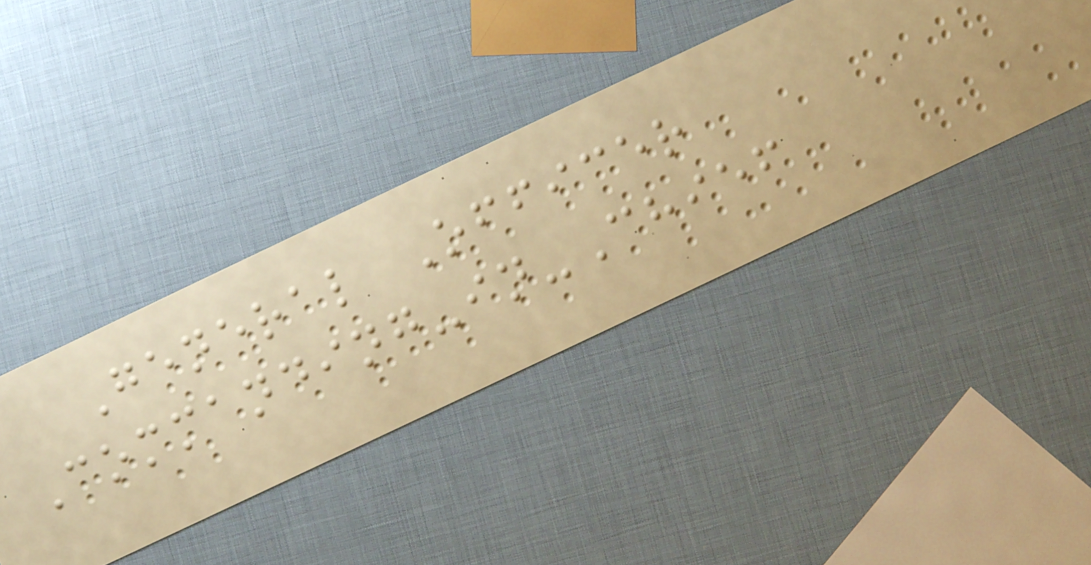General Officer
Commanding-in-Chief
